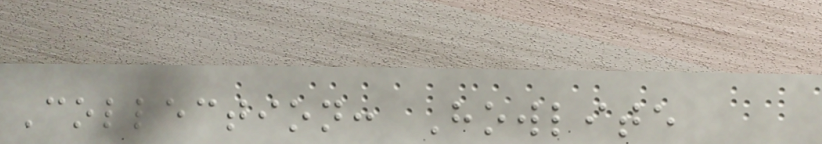Collection: Howlite
